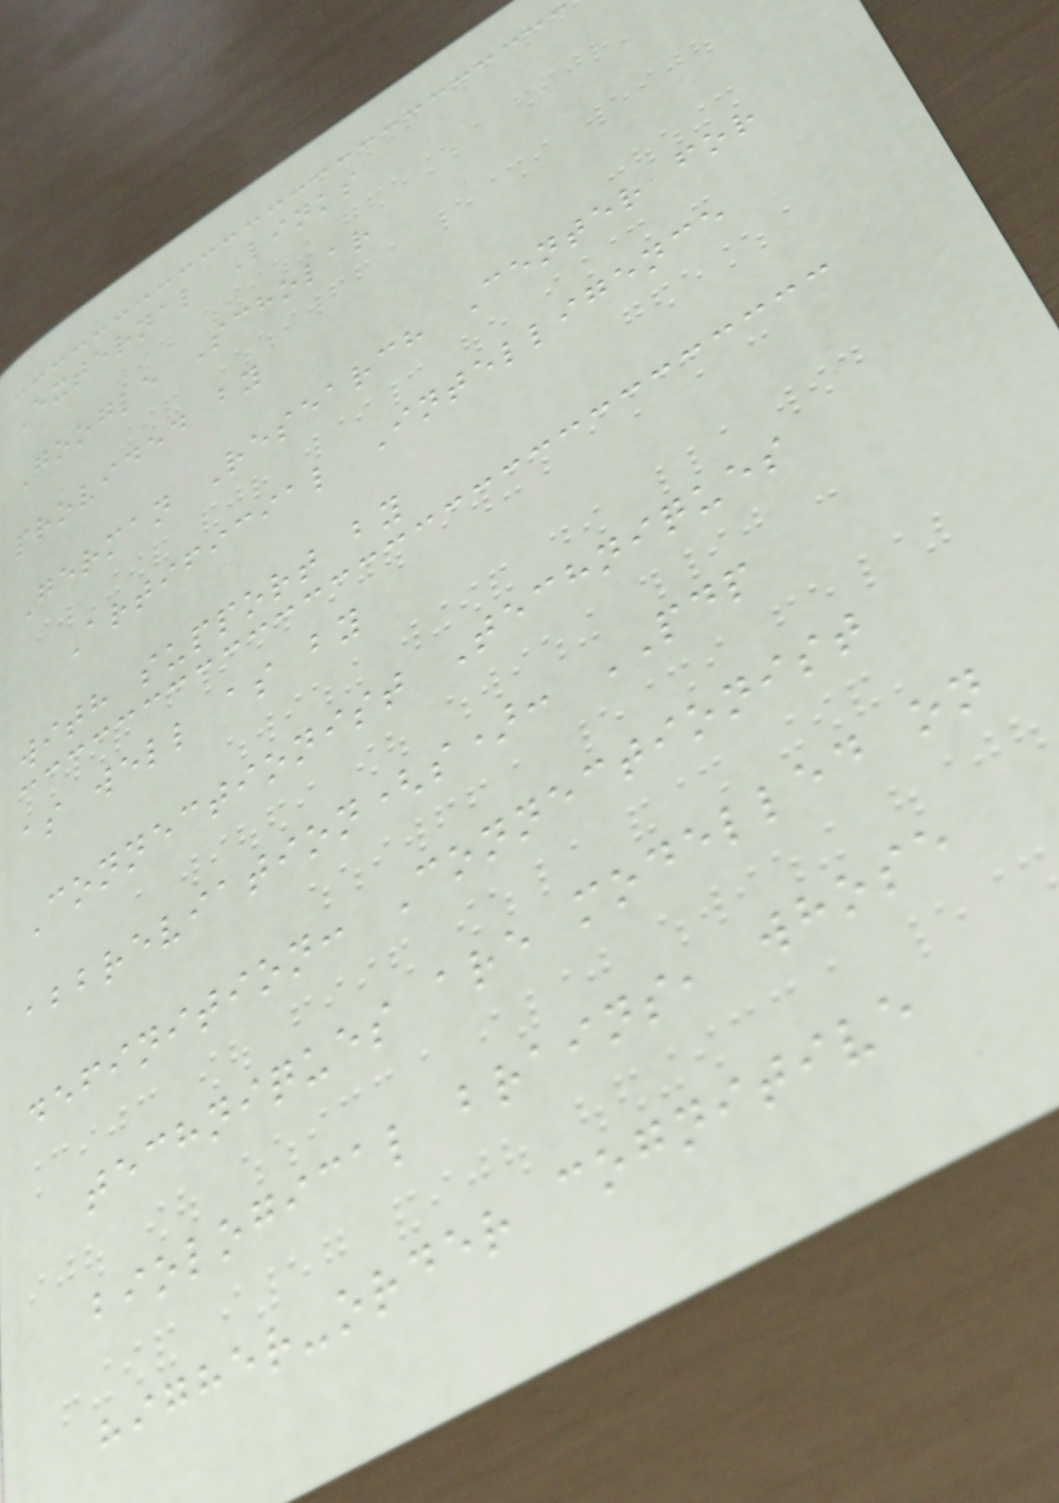External Links
Google Scholar
provided by
German Research Center for
Artificial Intelligence
with support by
as well as by
Connectionist Techniques
abbreviation(s): PDP
definition: Connectionist
techniques are modelled on
biological brains, whose
higher-order cognitive
